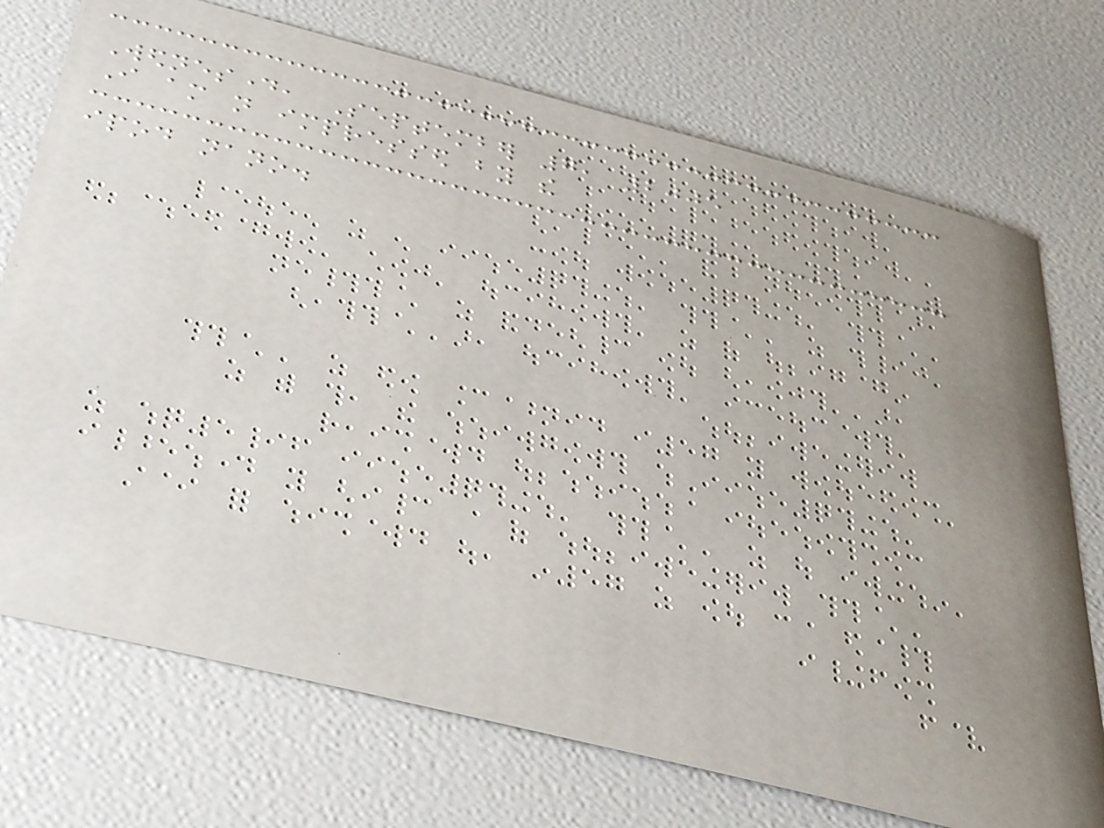Wednesday, September 7, 2005
I am not impressed by the
ipod nano.
